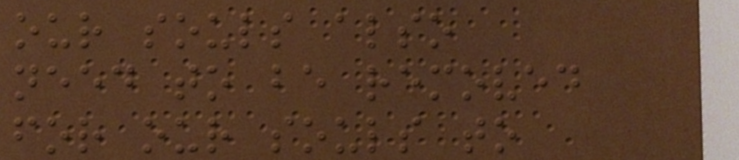our souls also
need to be removed
for our souls to
